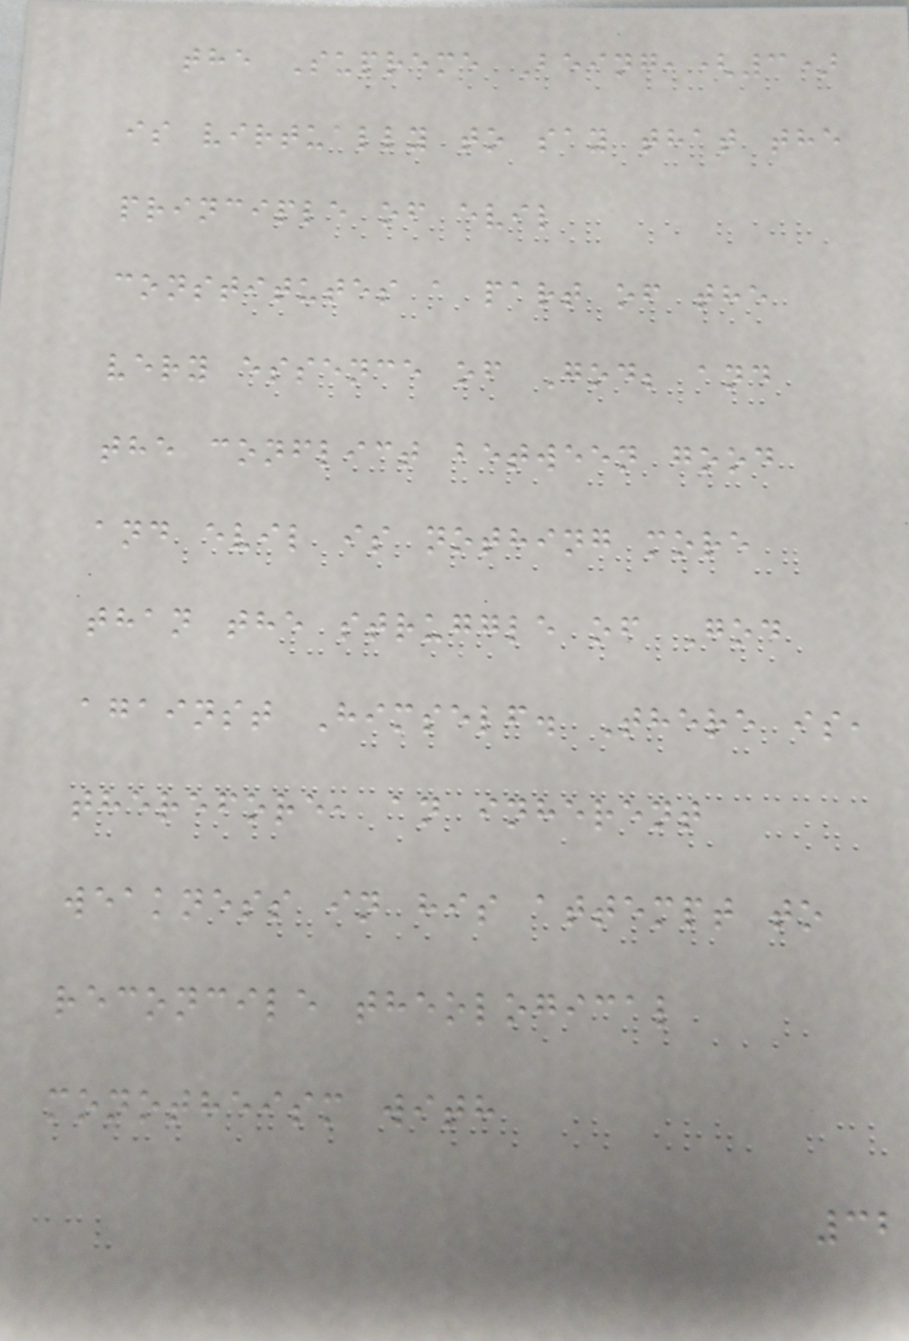the Supreme Being,(3)
is virtually to say that the
principle of evil
constitutes a part of the
very essence of God; and
the conflict between good
and evil is nothing more
than the struggle of God
against Himself. There is,
therefore, an inherent
weakness in his attempt to
reconcile theological
monotheism with
32
